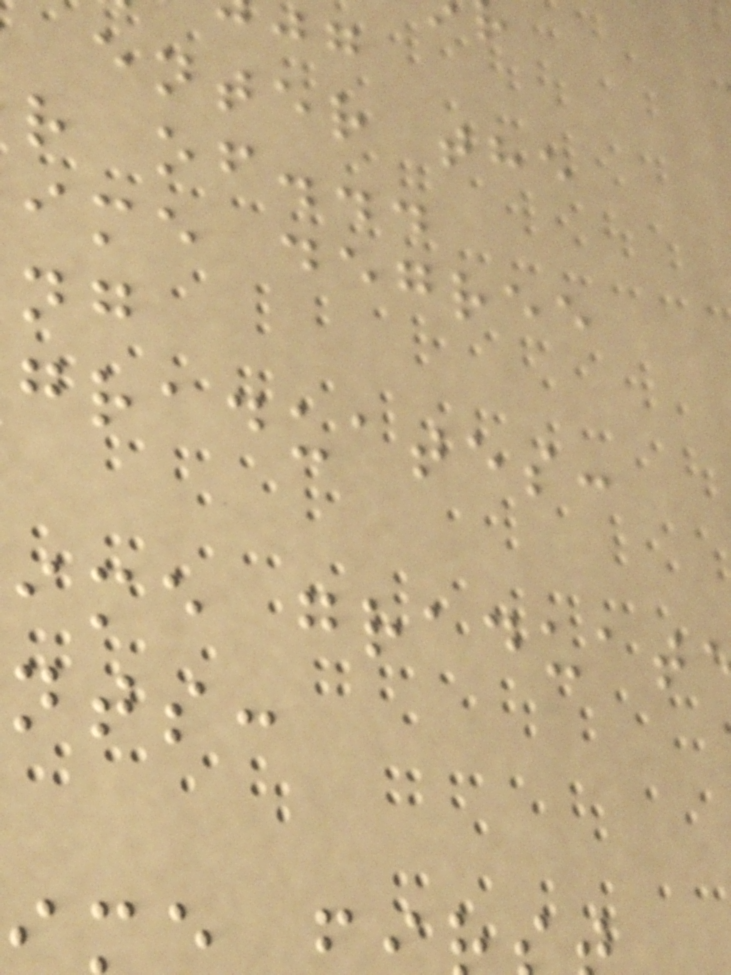enter the
r of...
ime degree
graduates:
ime graduat
nts:
